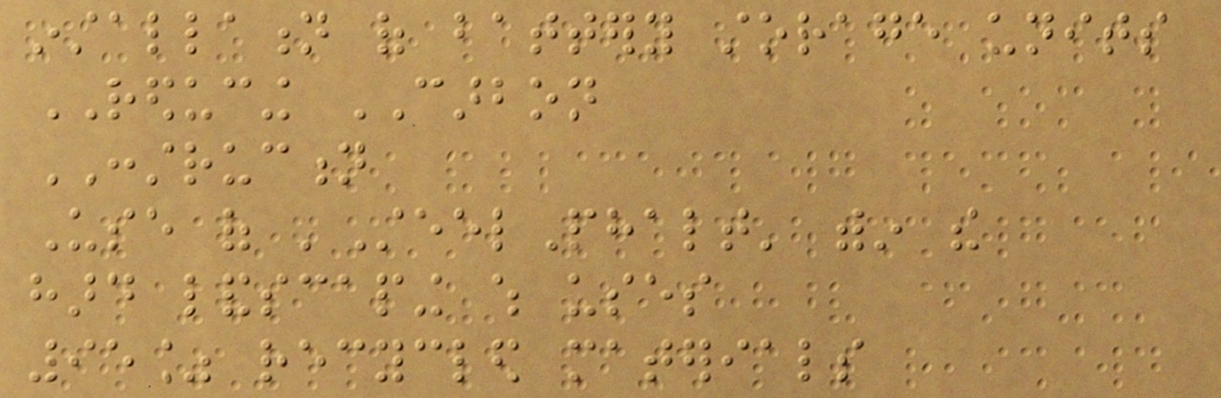installation of battery storage units
REDUCING CARBON
CONSTRUCTION
Use of 'SteelPhalt' within the
hard landscaping which uses
95% recycled materials
